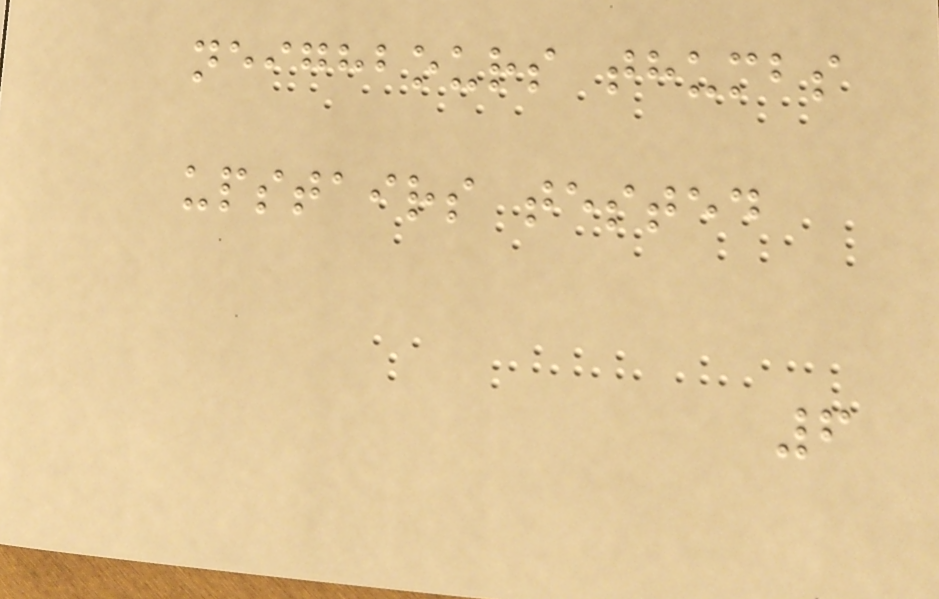neighbours thumbs
upstairs tested
6
